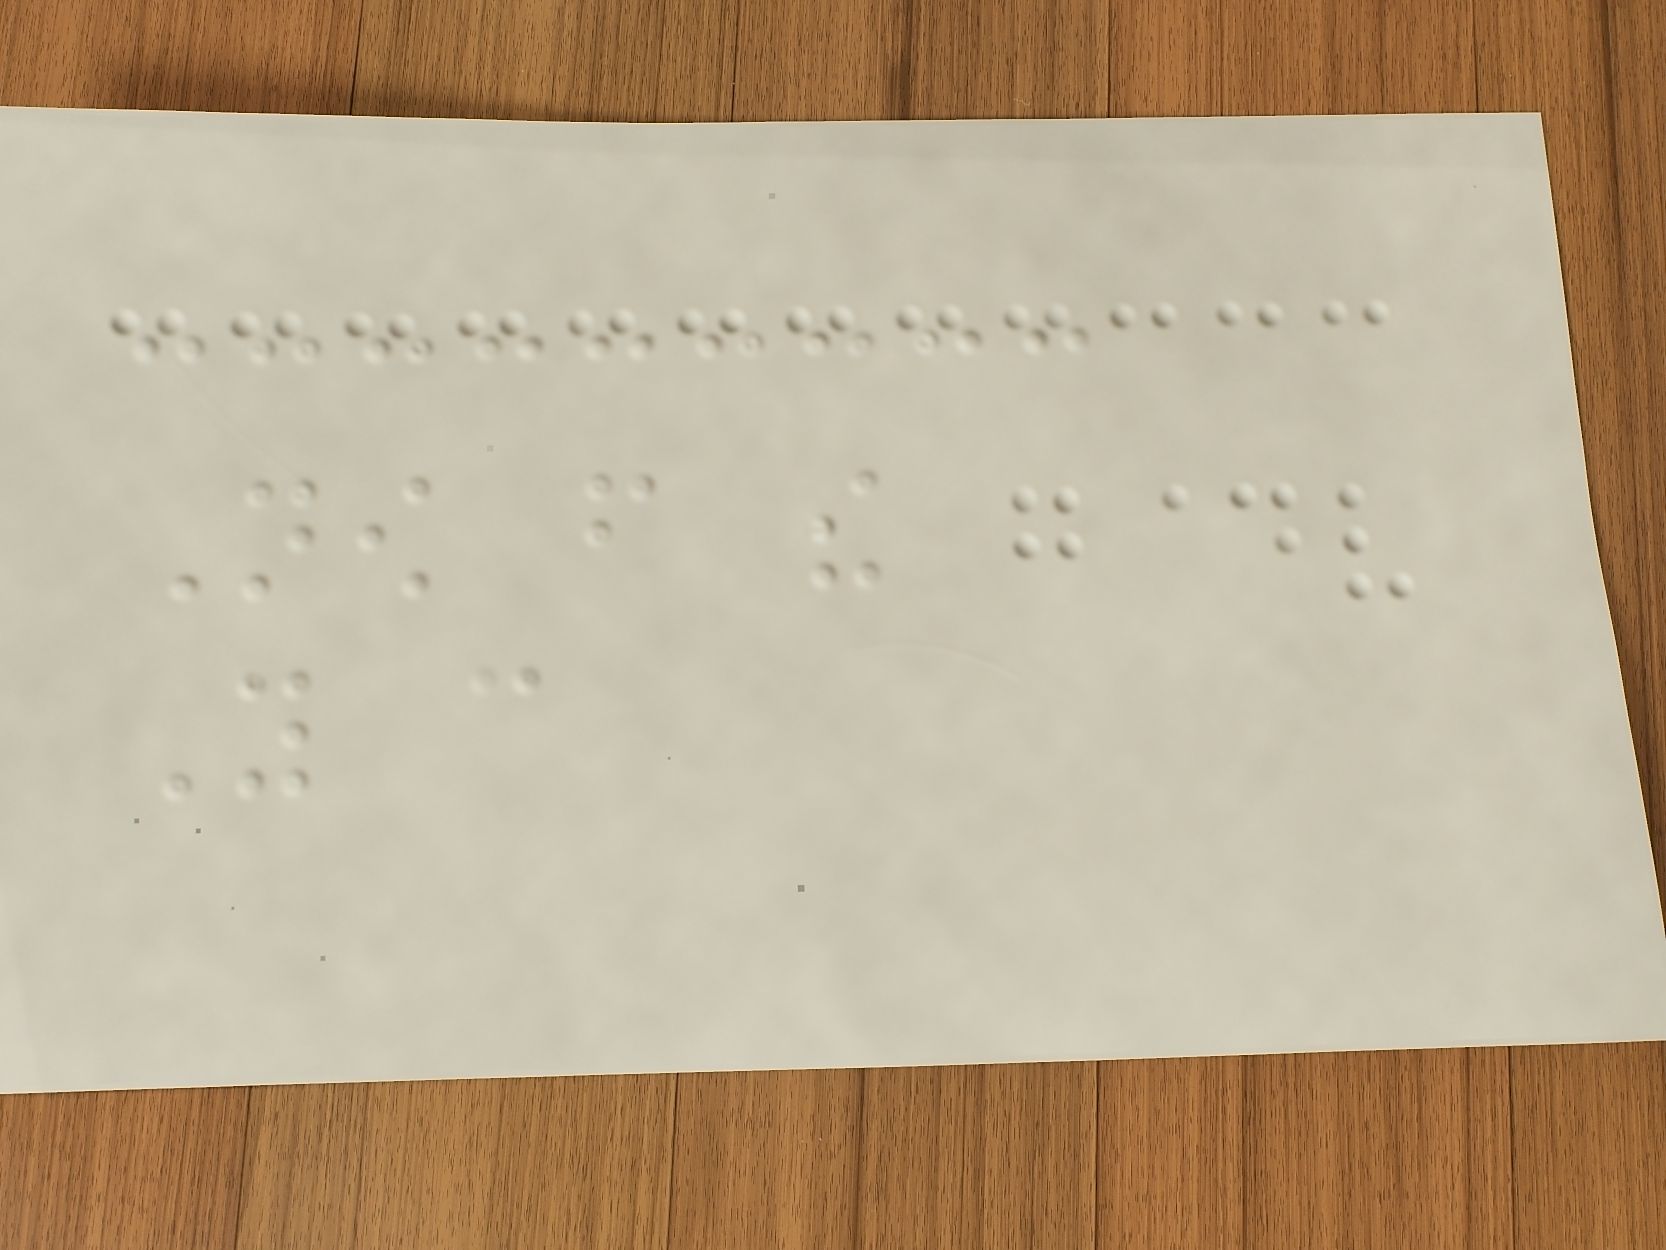Now from the
You can
